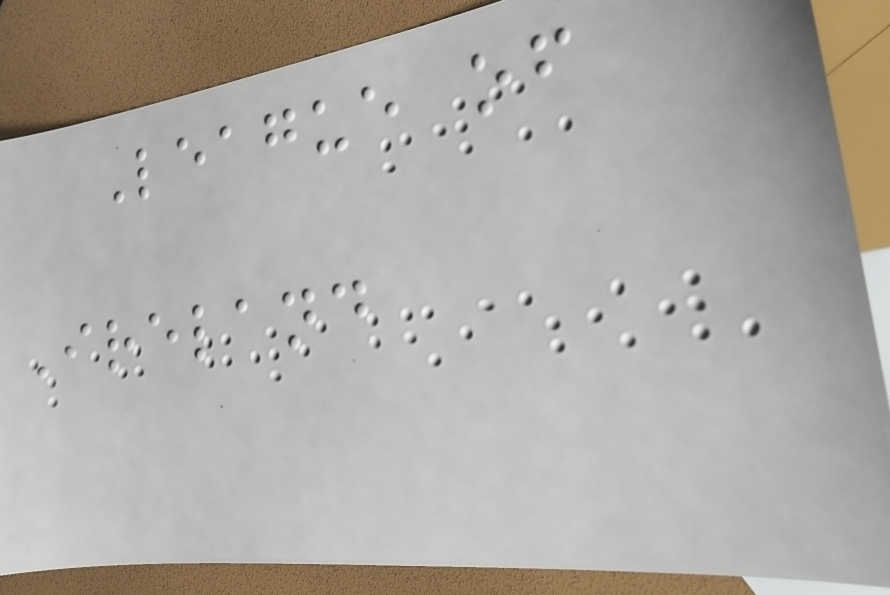League of
Ireland
